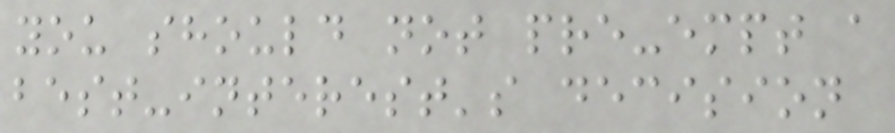you should not pre-empt a
best-interest's decision
